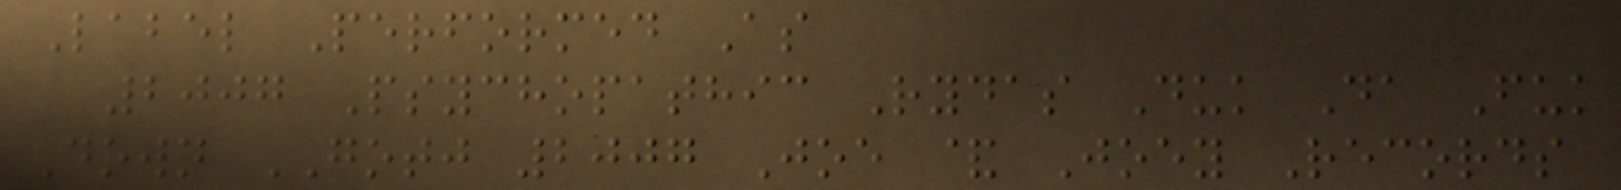Label Performed As
2007 Psychopathic Rydas Duk Da Fuk
Down GOTJ 2007 Joe & Joey Records
